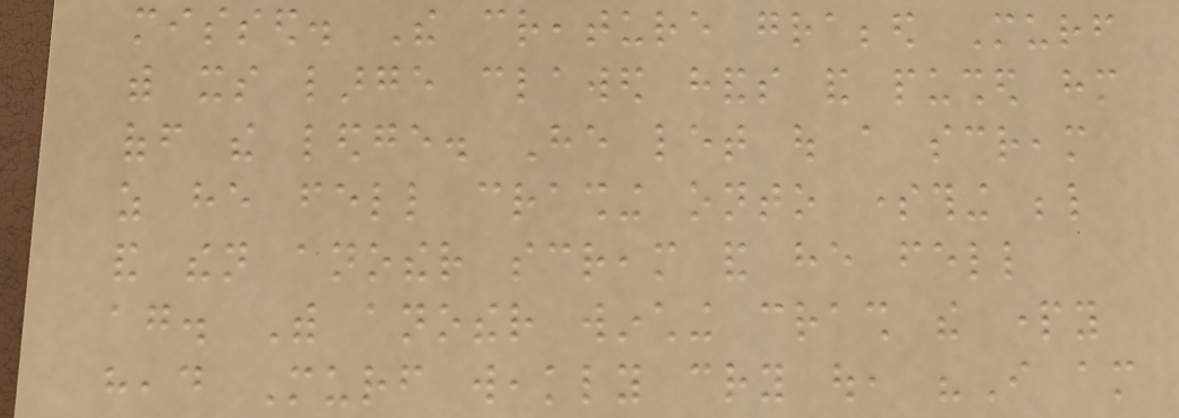missed. The creature grabbed Murf
with its large clawed hands and pushed him
off the ledge. He let out a scream
as he fell crashing onto something below
and then another scream and he fell
again. With another winching crash the party
head Murf weakly cry out, "I am
